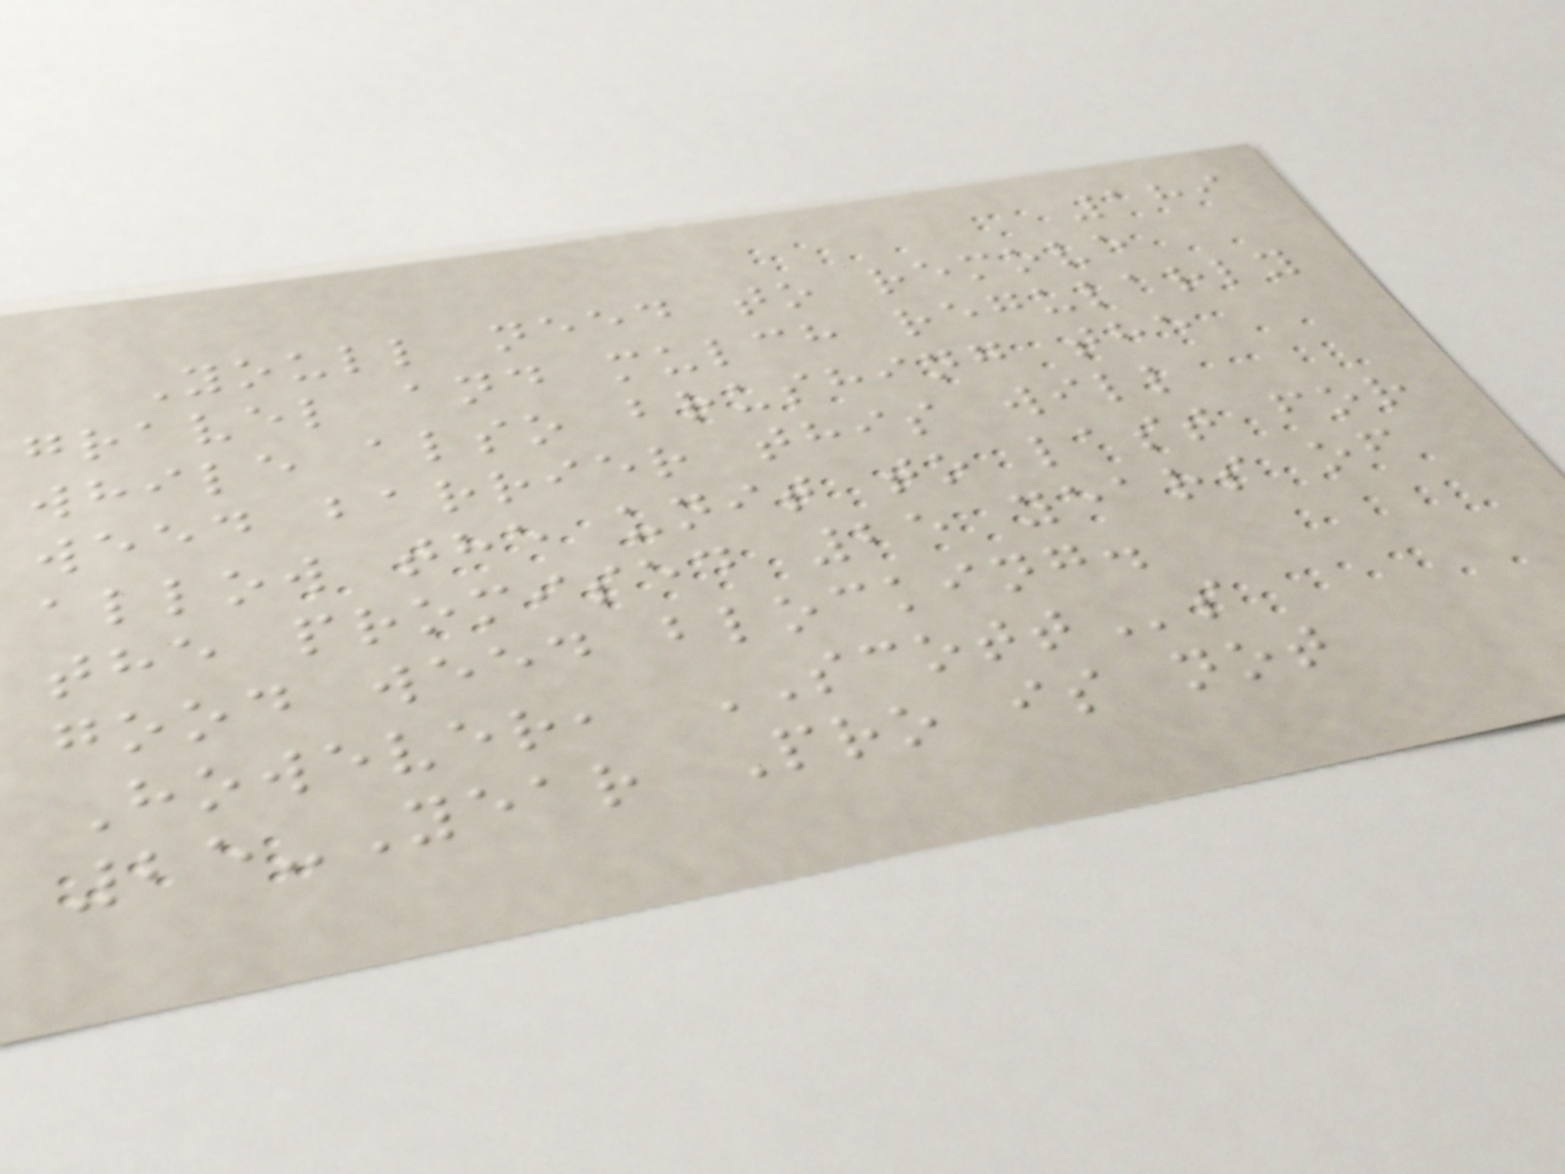189
Youll need to remove
gravel and mulch regularly
while also brushing the
weed barrier this will
allow the unit to last for
the promised 25 years of
good weed blocking.
However, SCOTTs
25-Year Pro is not
